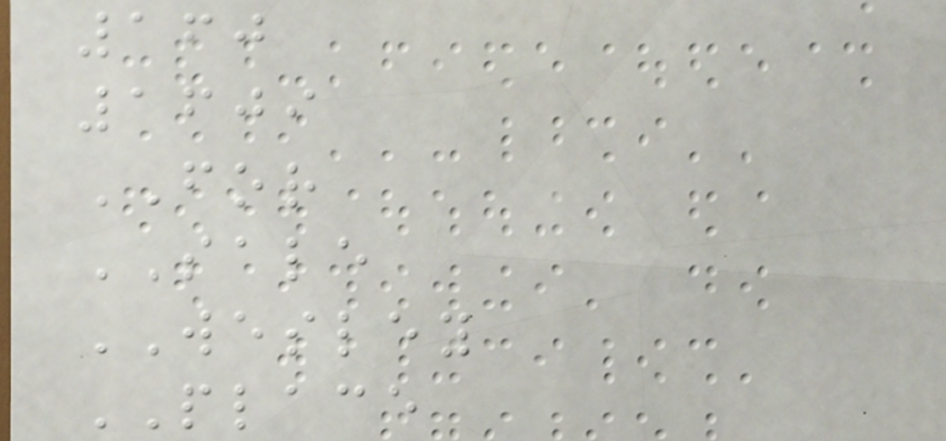160
1609
FOR
SALE
WESLEY
PLACE
